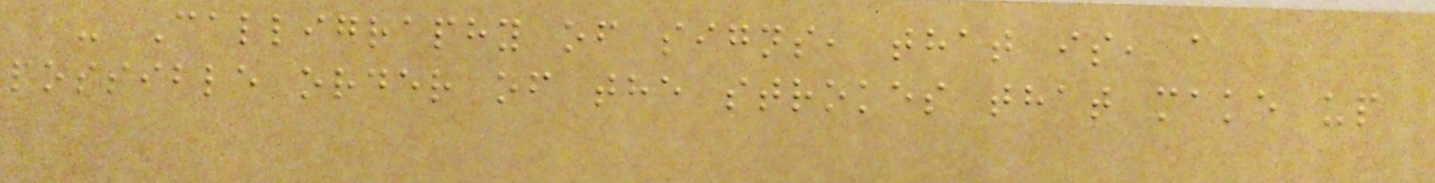- Calligraphy of signs, that is, a
possible order of the strokes that make up
